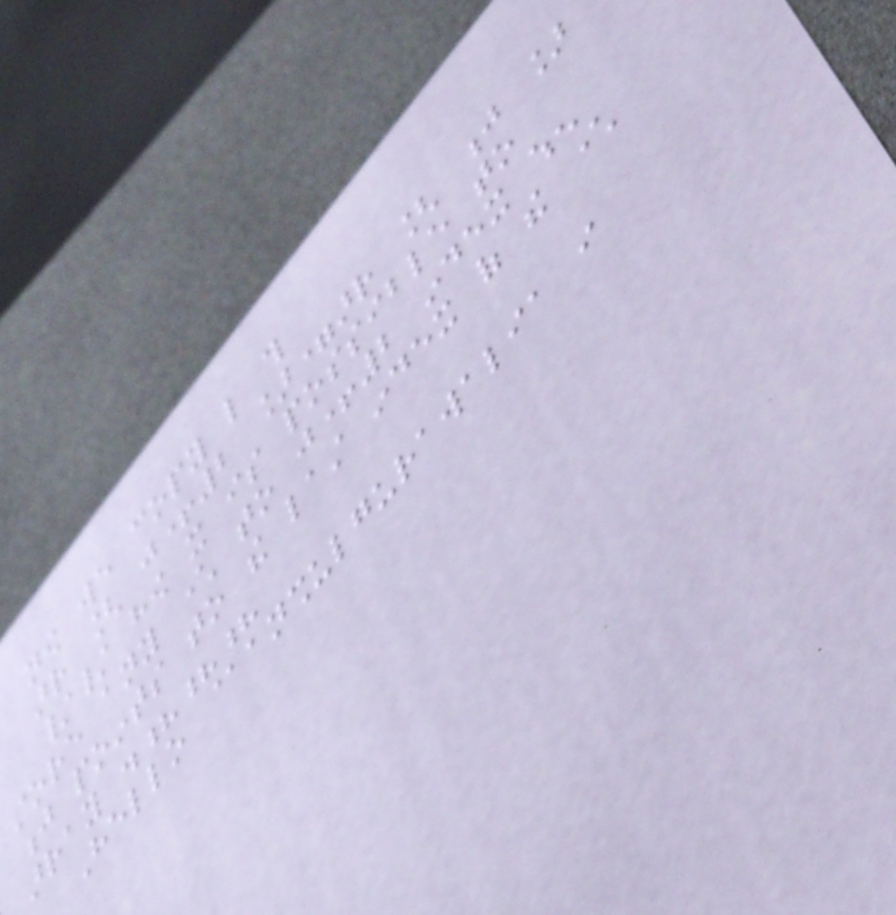now we copy like this
arr [ j+2 ]=arr [ j ]
// how it is possible to
store any character to j+2 index when
j points to the last index of the character
array .???
Hello @anshulgurawalia i
